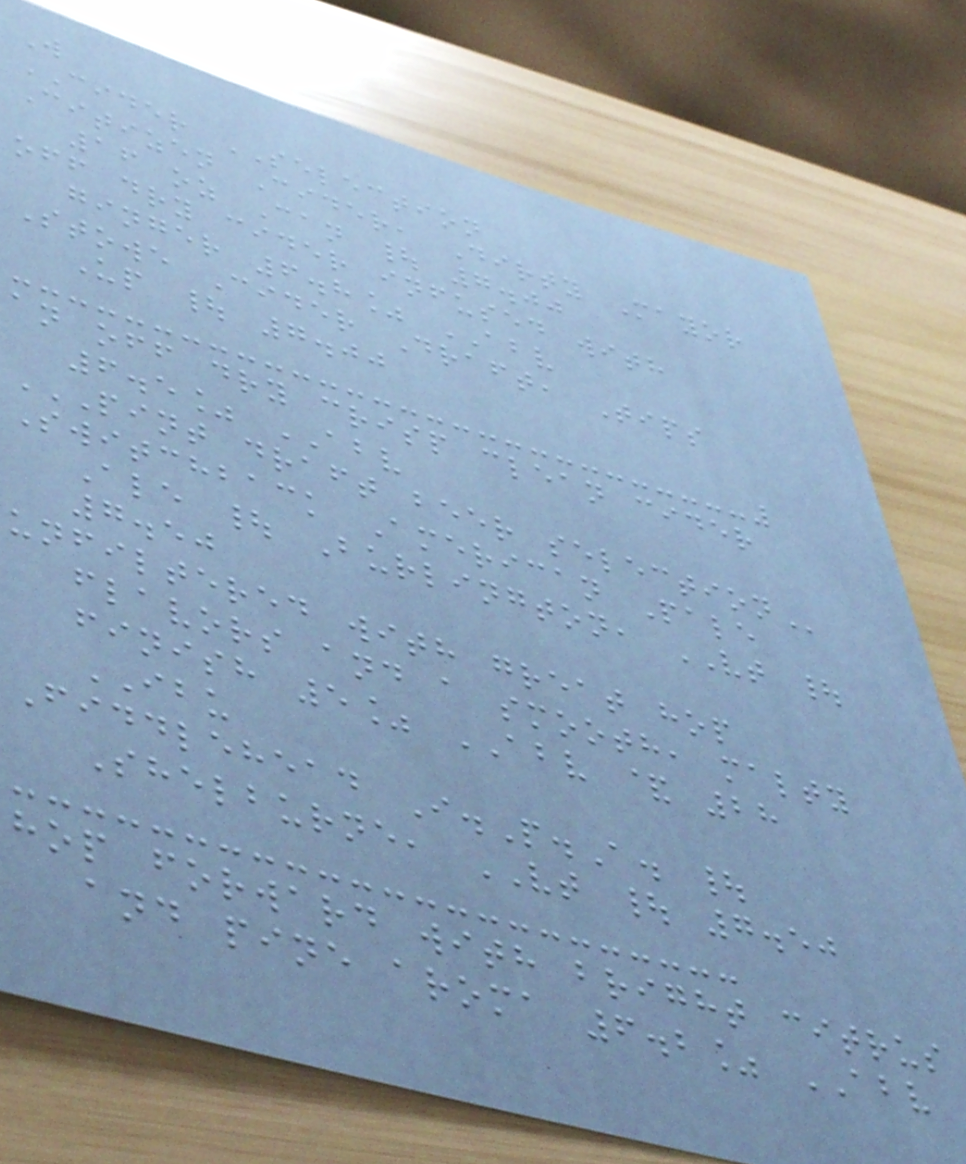W
CIDER SELECTION
Citizen Cider, Dirty Mayor
16 oz Can | 7.00
off dry cider infused with
ginger 6.8% ABV
Stowe Cider Draft, Tips
Up | 7.00
an off dry crisp clean cider
6.5% ABV
PINT DRAFT BEER SELECTION
Switchback American Pale
Ale | Burlington, VT |
7.50
unfiltered with great hop
flavors and a smooth, malty
finish 5% ABV & 28
IBU
Fiddlehead I.P.A. |
Shelburne, VT | 7.50
hop forward with bright citrus
and pine aroma 6.2% ABV
